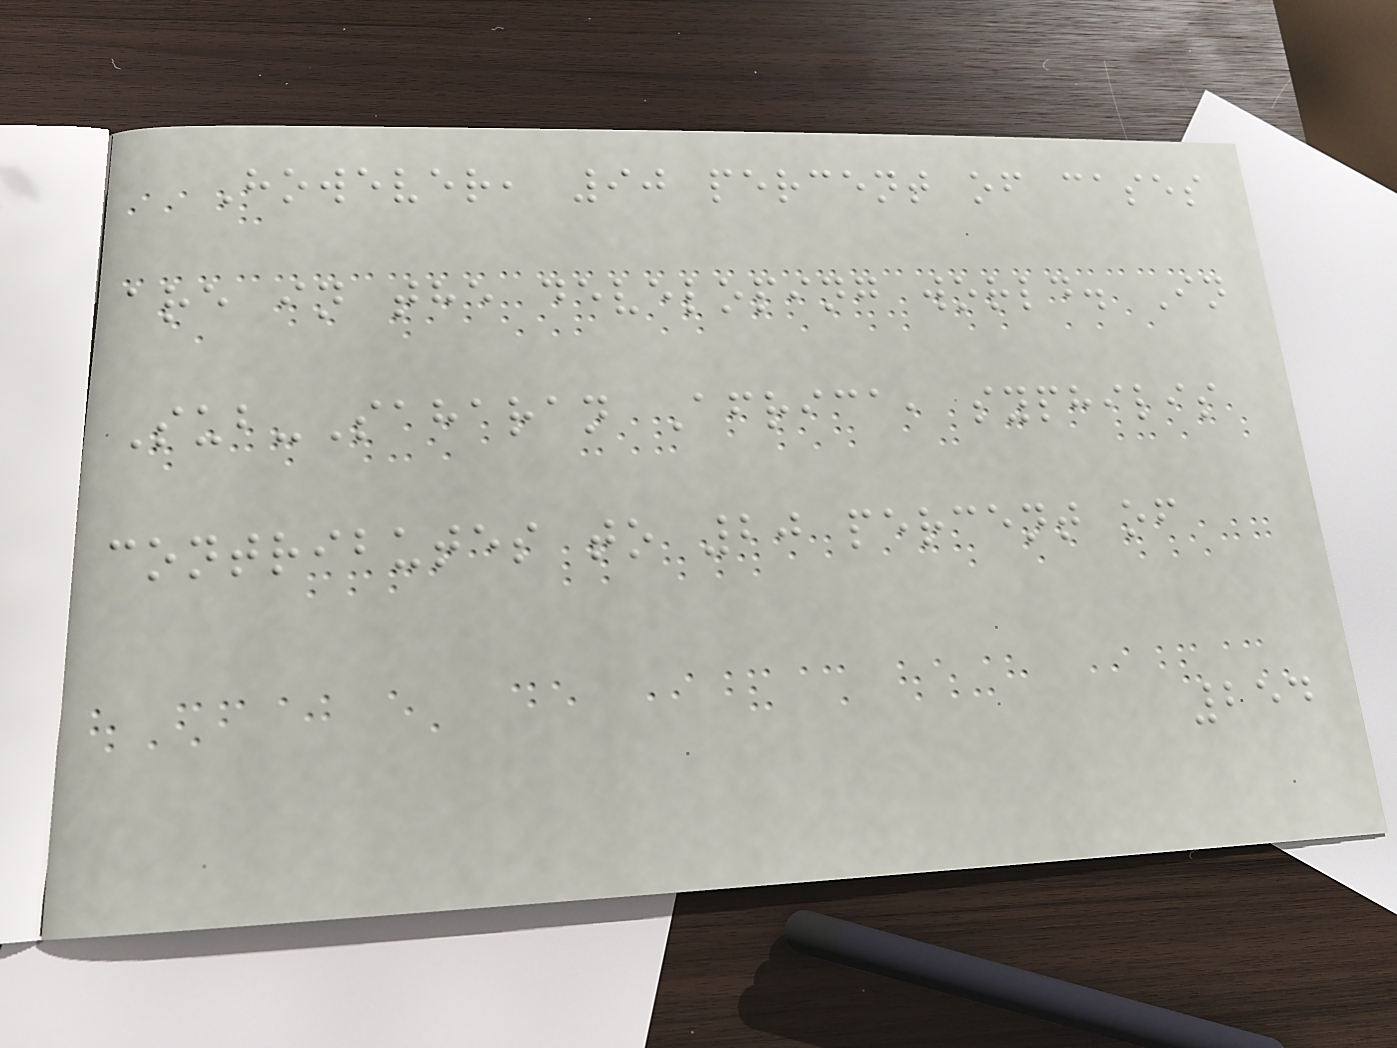However, 90 percent of cases
are in the developing world. In
Sub-Saharan Africa, syphilis
contributes to 20 percent of
254
